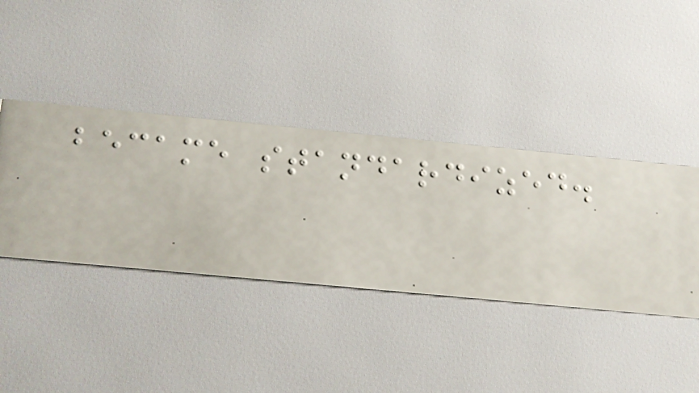became standardized.
